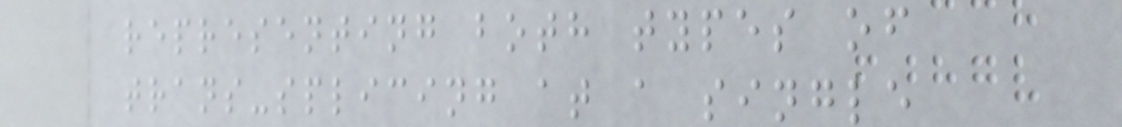representing both types of
trans-splicing at a single
